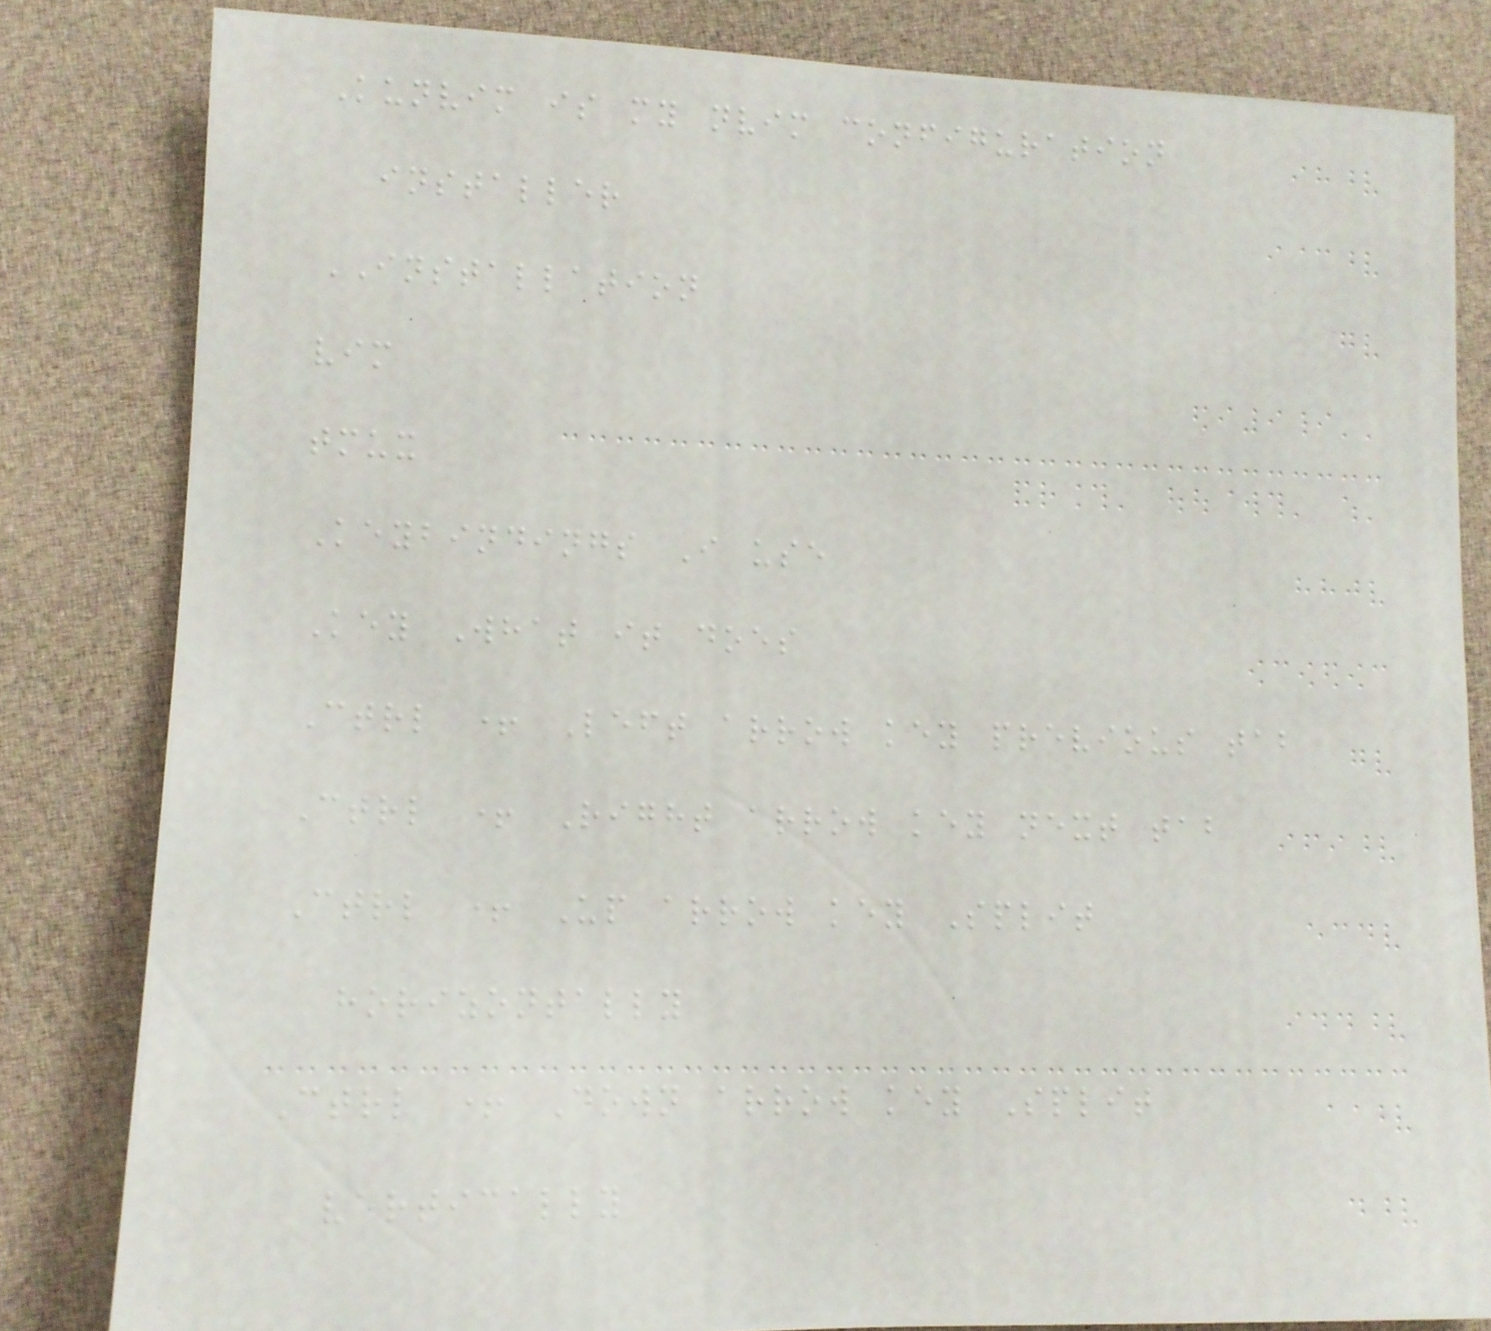Kunvim is my nvim configuration
installer
INSTALLATION
vim
tmux
Keybindings I use
Key What it does
Ctrl + Left arrow key previous tab
Ctrl + Right arrow key next tab
Ctrl + Up arrow key Split
horizontally
Ctrl + Down arrow key Split
vertically
